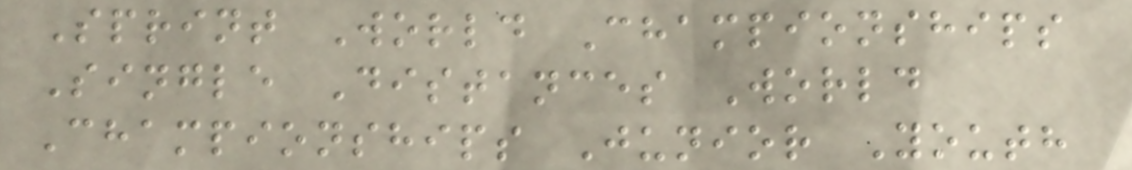Sprint World Championships
Single Distances World
Championships Junior Youth
